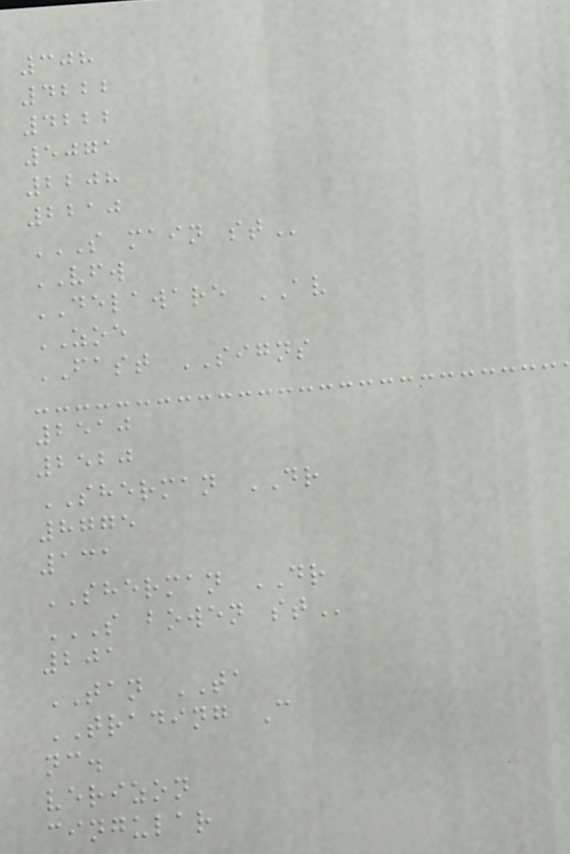308
4222
4222
5071
2208
2210
S MAIN ST
VFW
DELAWARE AV
ZOE
FAST SIGNS
2510
2520
SHERMAN DR
8775
131
SHERMAN DR
S BOWEN ST
201
TAN TA
TRADING C
nc.
verizon
cingular
